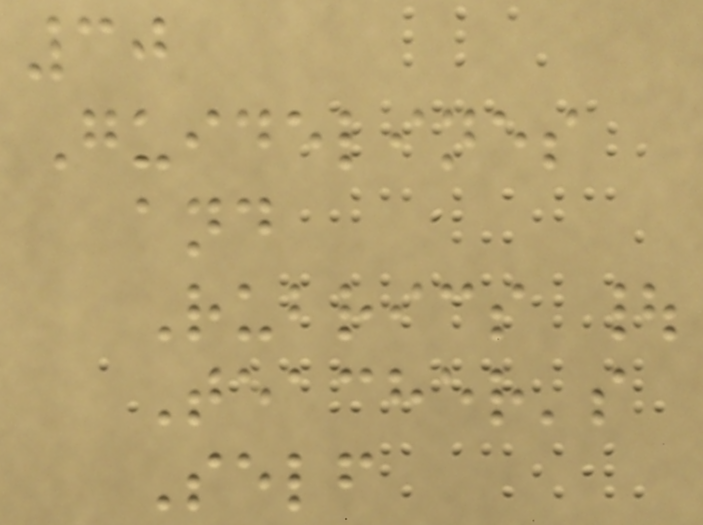30
Guidelines
and
Rubrics |
Teacher's
Self
